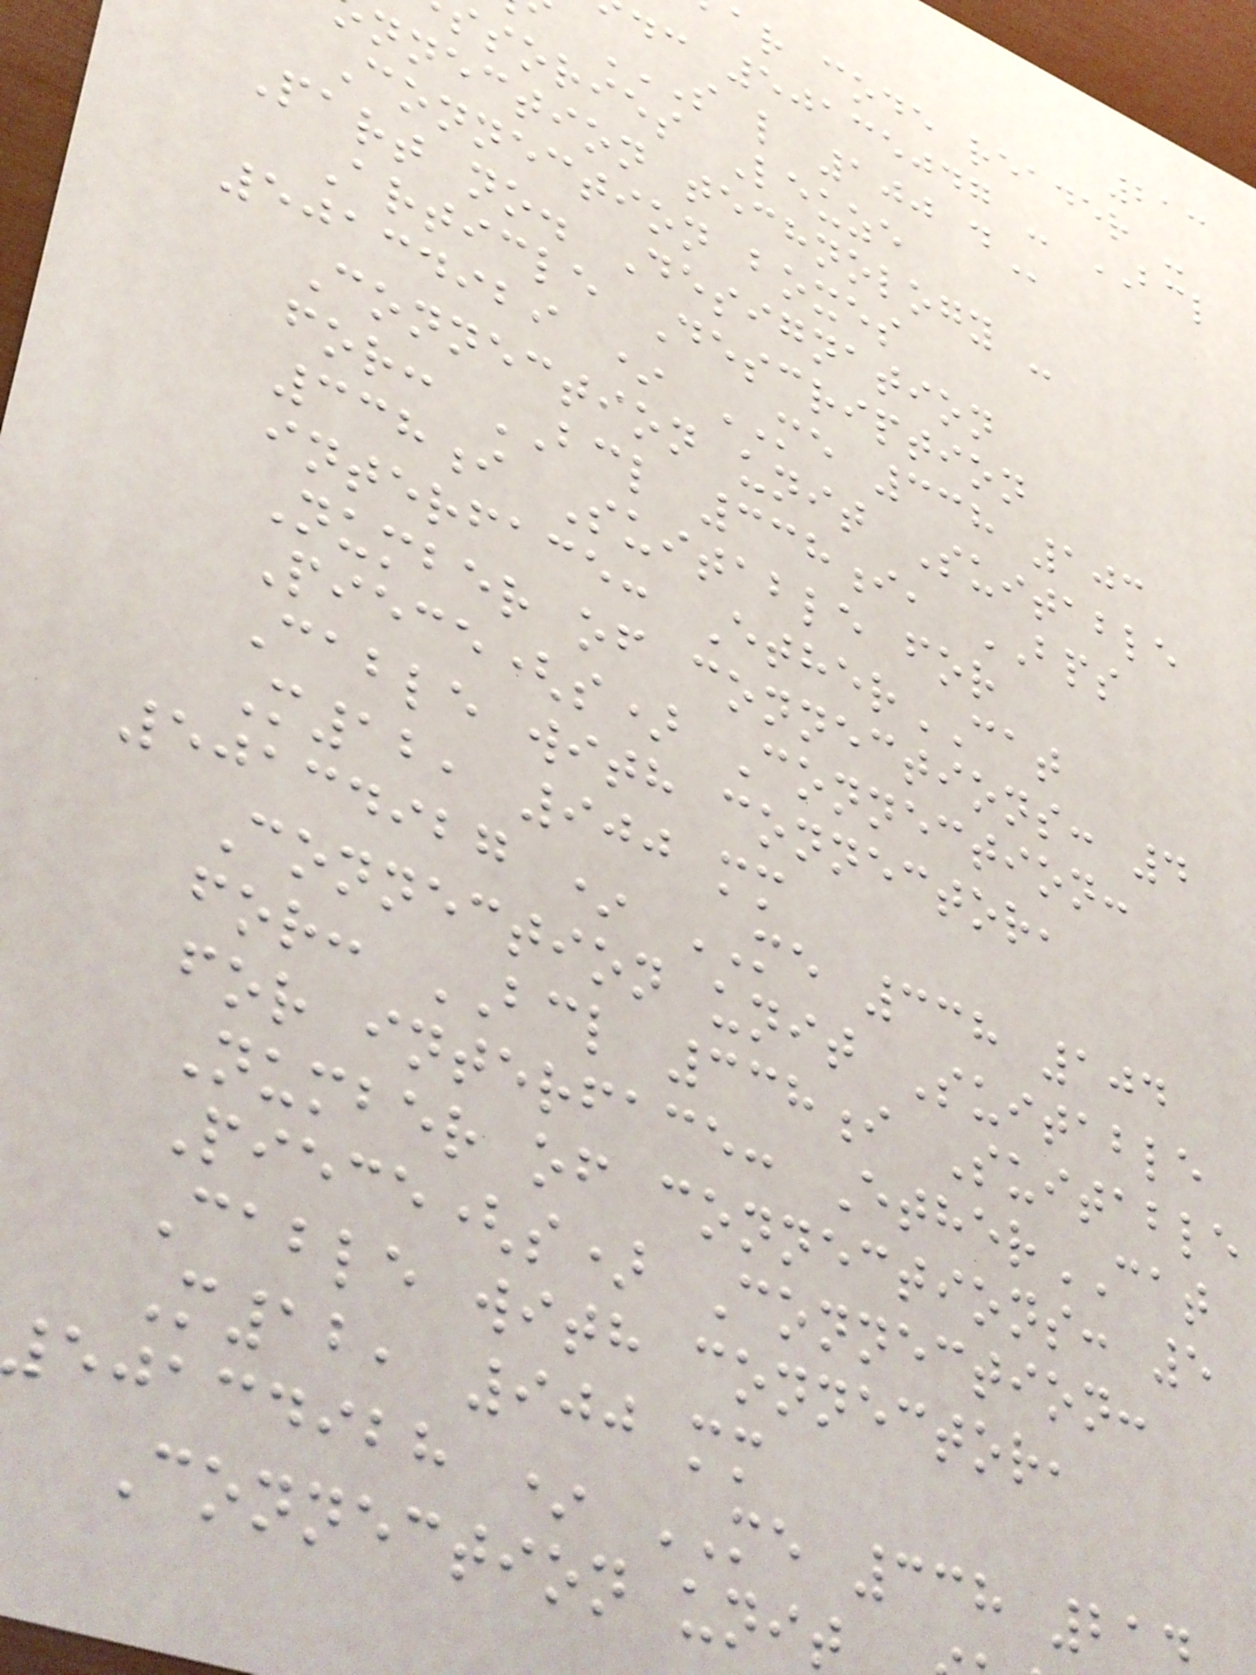213
ar code reader -
: 50135047 - BCL
S L 100 D
sories Leuze
nnection technology -
Connection boxes
Part no. Designation
Article Description
50134929 * ME 338 103
Connection unit Suitable
for: BCL 338i, BPS
338i Suitable for
interface: EtherCAT
Number of connections: 4
Piece(s) Connection:
Cable with connector,
M12, 900 mm
50134927 * ME 338 104
Connection unit Suitable
for: BCL 338i Suitable
for interface: EtherCAT
Number of connections: 5
Piece(s) Connection:
Cable with connector,
M12, 900 mm
50134928 * ME 338 21
Connection unit
